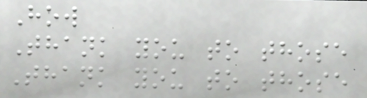How
Thank you to those
Thank you to those
